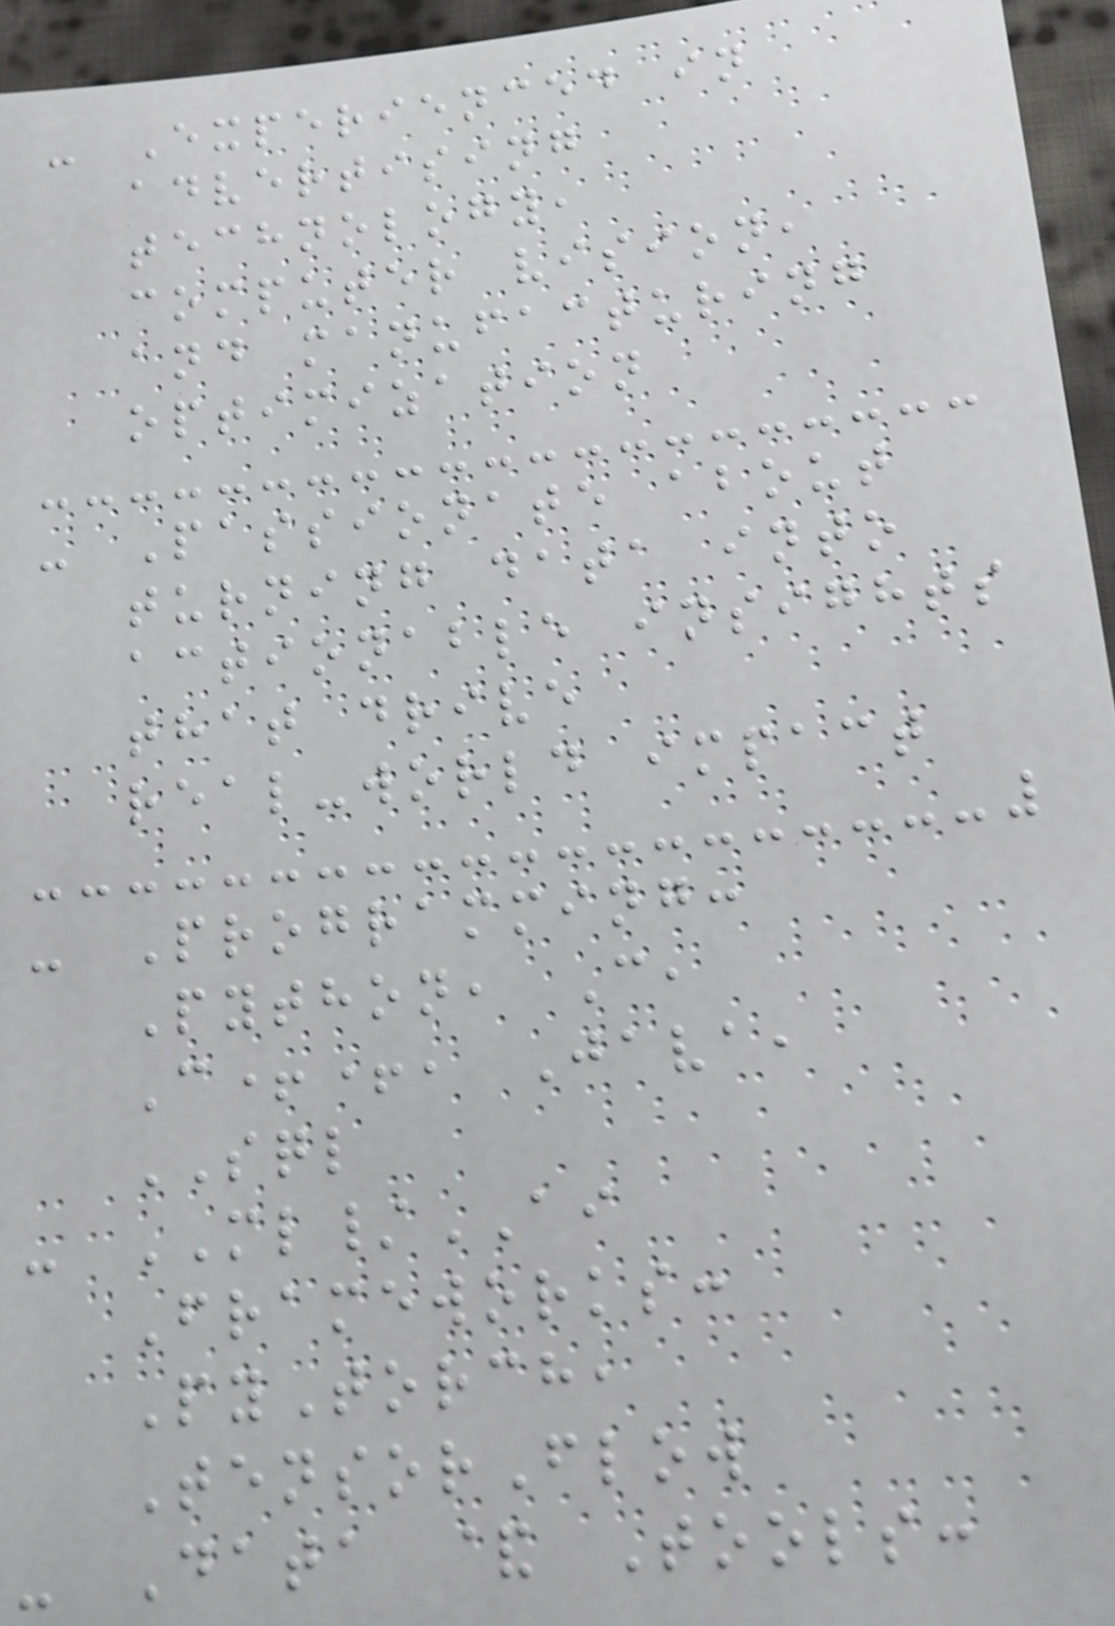- Experienced in
advertising
technology,
computer vision,
and manufacturing
optimization
- Passionate about
turning data into
actionable insights
that drive
real-world impact
- Programming:
Python, C,
C++, Java,
SQL
- ML/AI
Frameworks:
PyTorch,
TensorFlow
- Data & Tools:
